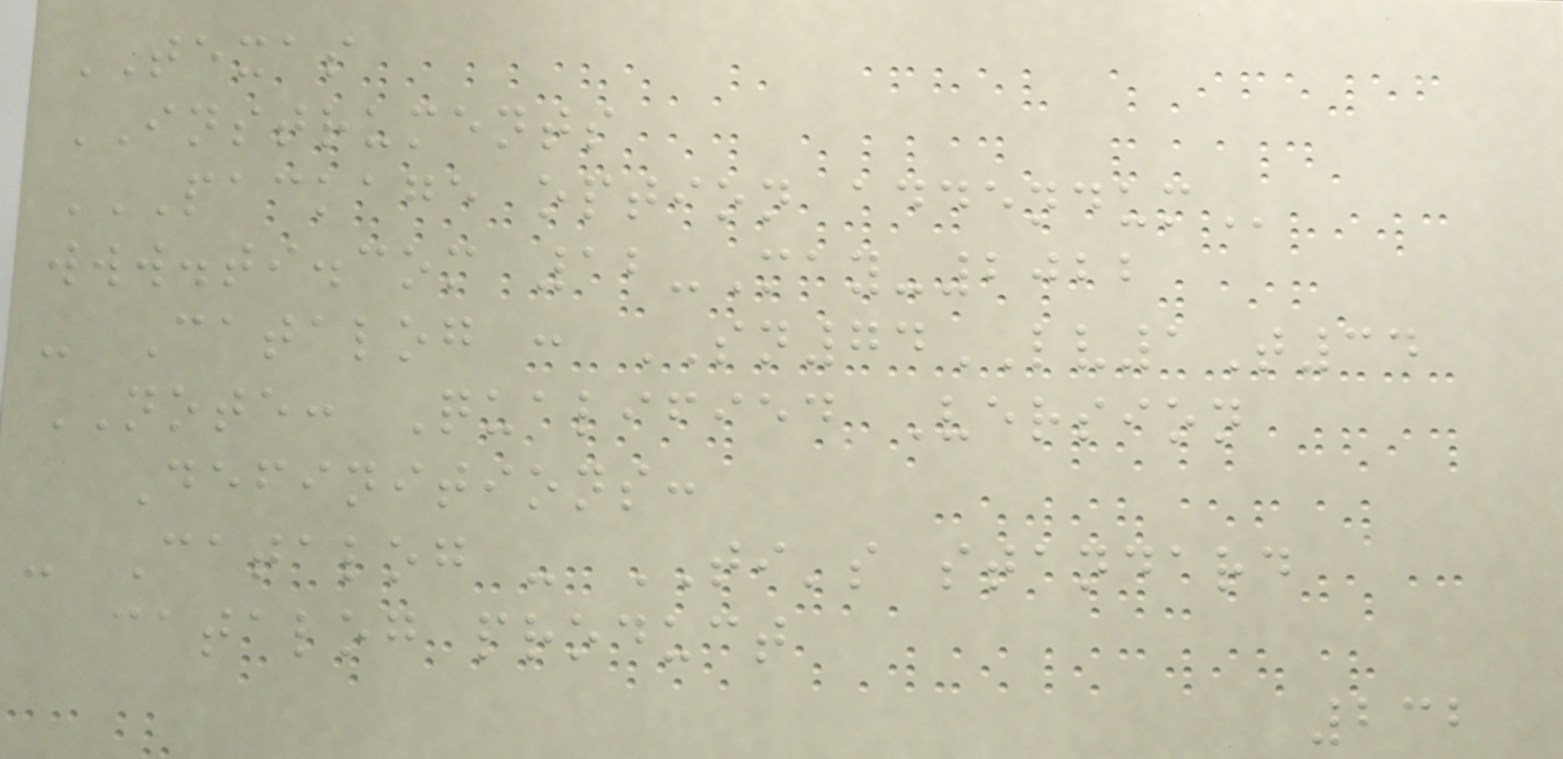TEXAS
INSTRUMENTS
PACKAGE OPTION ADDENDUM
www.ti.com 12-May-2022
- Catalog : SN74LV1T34
NOTE: Qualified Version
Definitions:
- Catalog - TI's standard
catalog product
232
